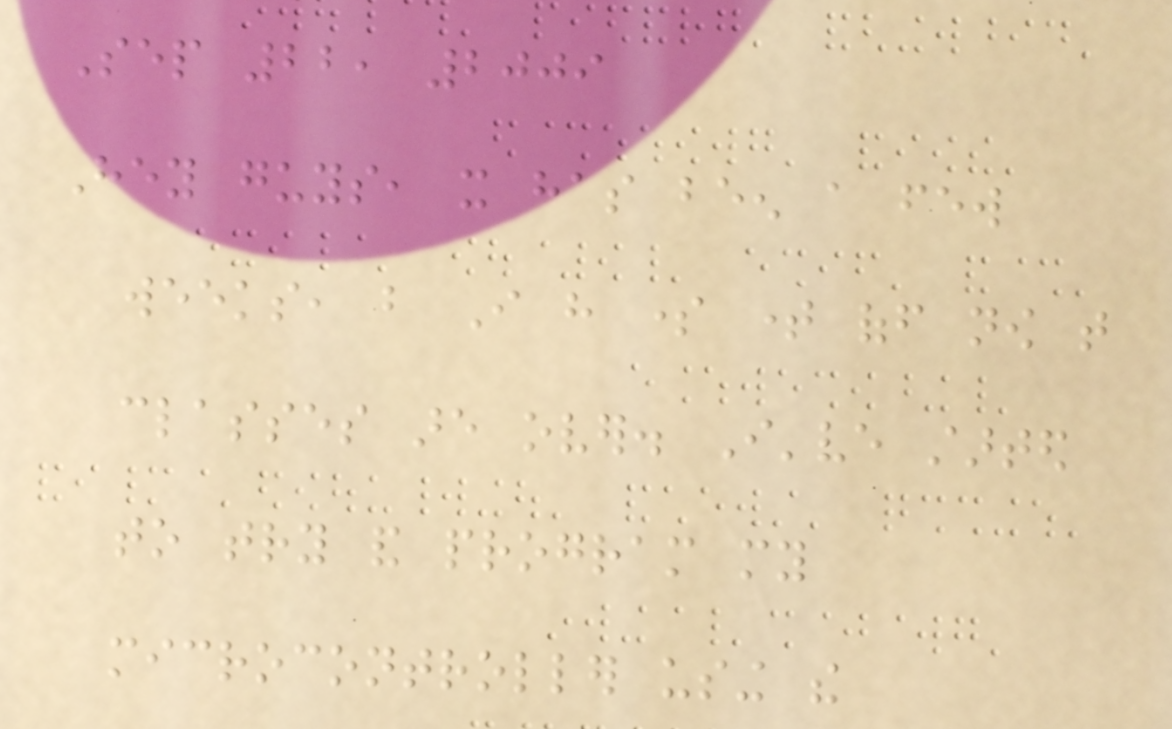Sep 22, 2009
Hey guys, it has been a few
weeks, but I have some time off now that
classes are over. I've started
to try and program my
microcontroller using the
